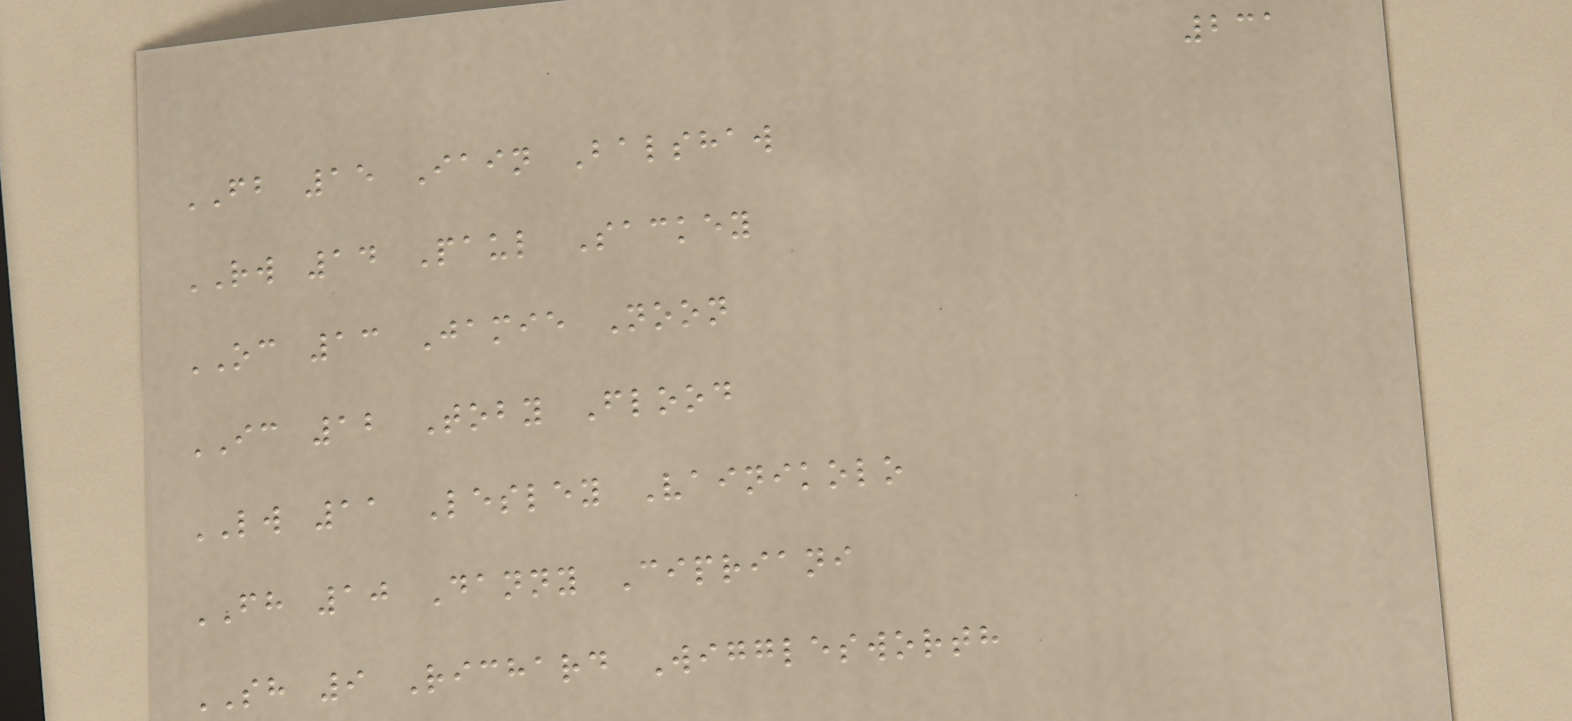231
FB 15 Iain Balshaw
RW 14 Paul Sackey
OC 13 Jamie Noon
IC 12 Toby Flood
LW 11 Lesley Vainikolo
FH 10 Danny Cipriani
SH 9 Richard Wigglesworth
